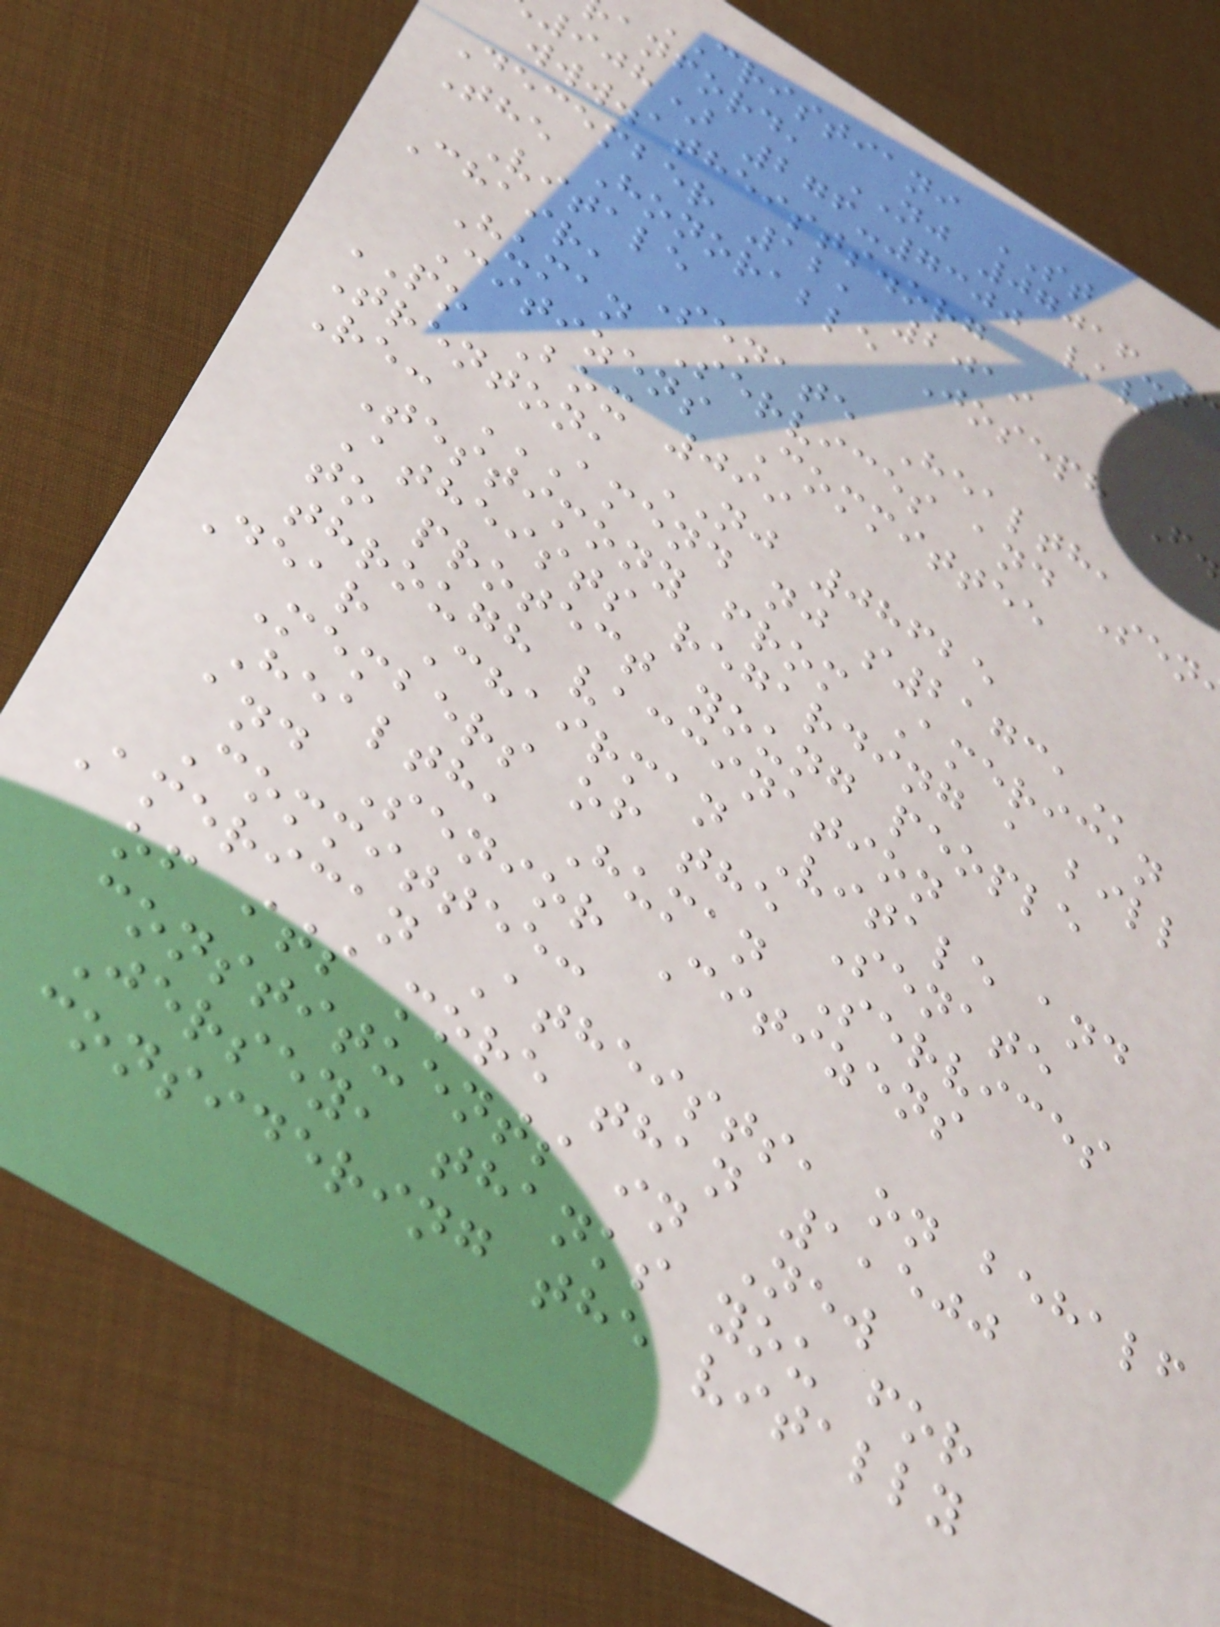CRISTIANI ST
anford, NJ 07016-3
908) 276-7300 //
www.atheists.org
December 12, 2019
The Honorable Joseph F
Vitale
Chair, Senate Health,
Human Services and Sen
Citizens Committee
PO Box 099
Trenton, NJ 08625
Re: AMEND NJ S2173,
Testimony from American
Atheists regarding a bill
to protect young people
through vaccination
Dear Chairman Vitale and
Members of the Senate
Health, Human Services
and Senior Citizens
Committee:
American Atheists, on behalf
of its more than 1,500
constituents in New
Jersey, thanks you for
considering the vitally
